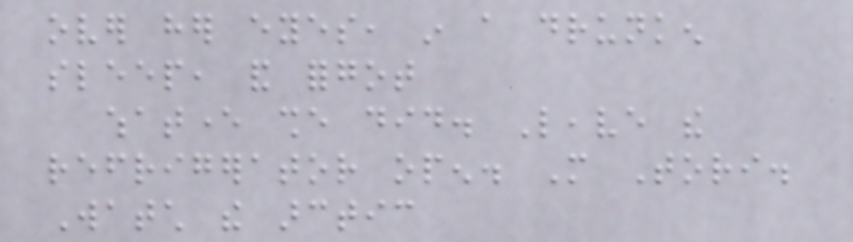over her eyes, in a drunken
sleep, and forgot
whatever she did. Leave the
refrigerator open. More Tori.
Watch the arctic
